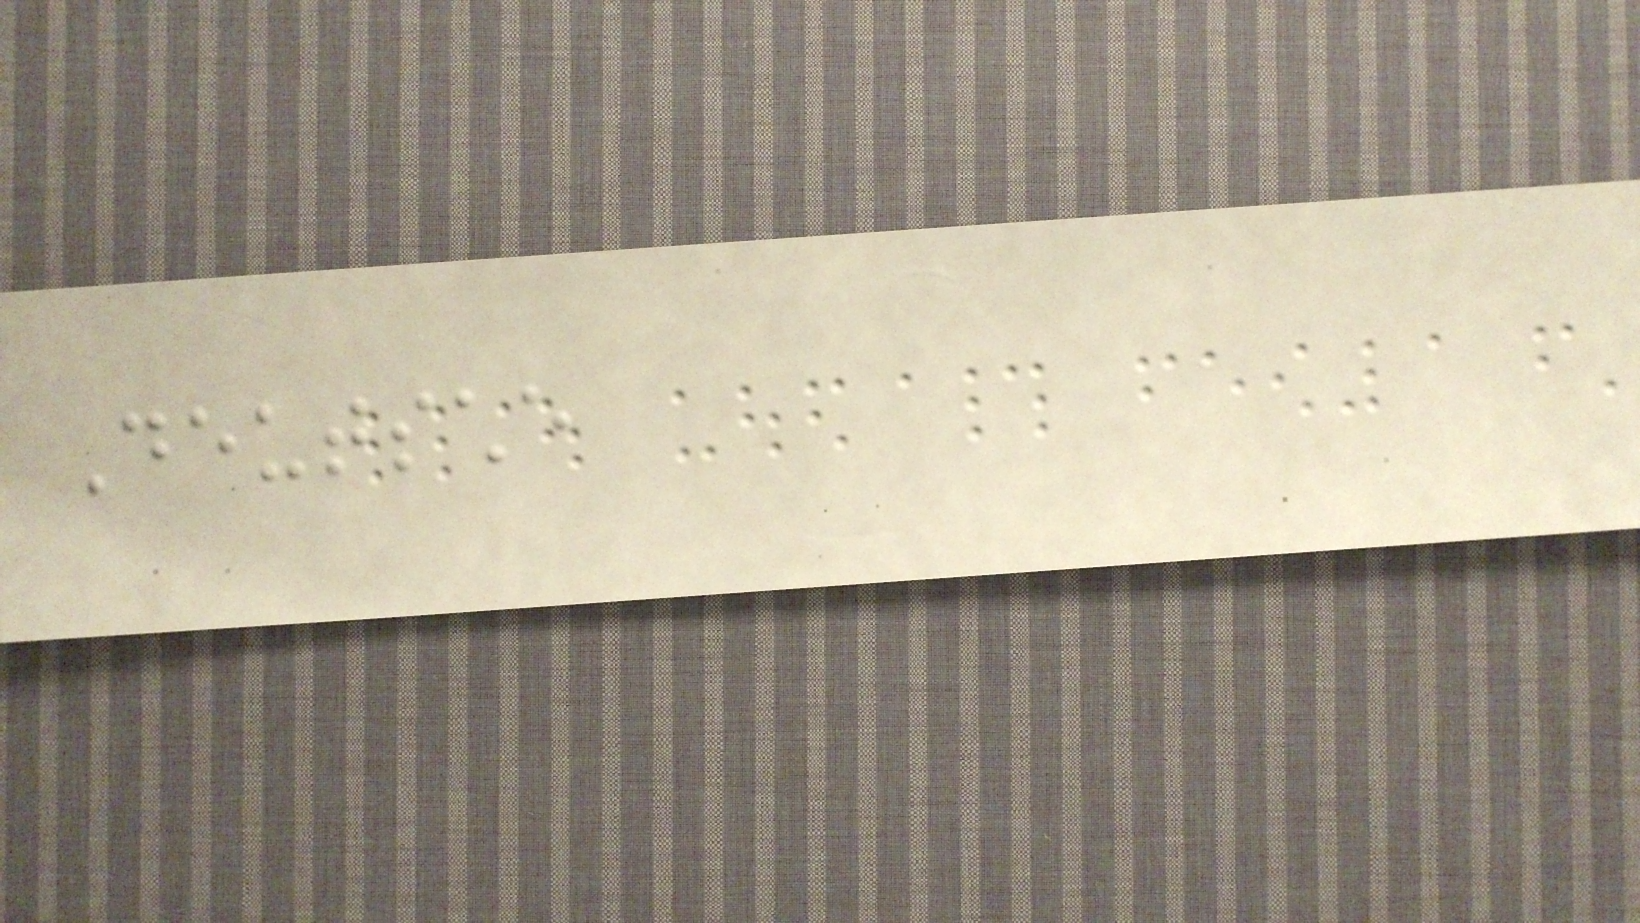Deutsche
